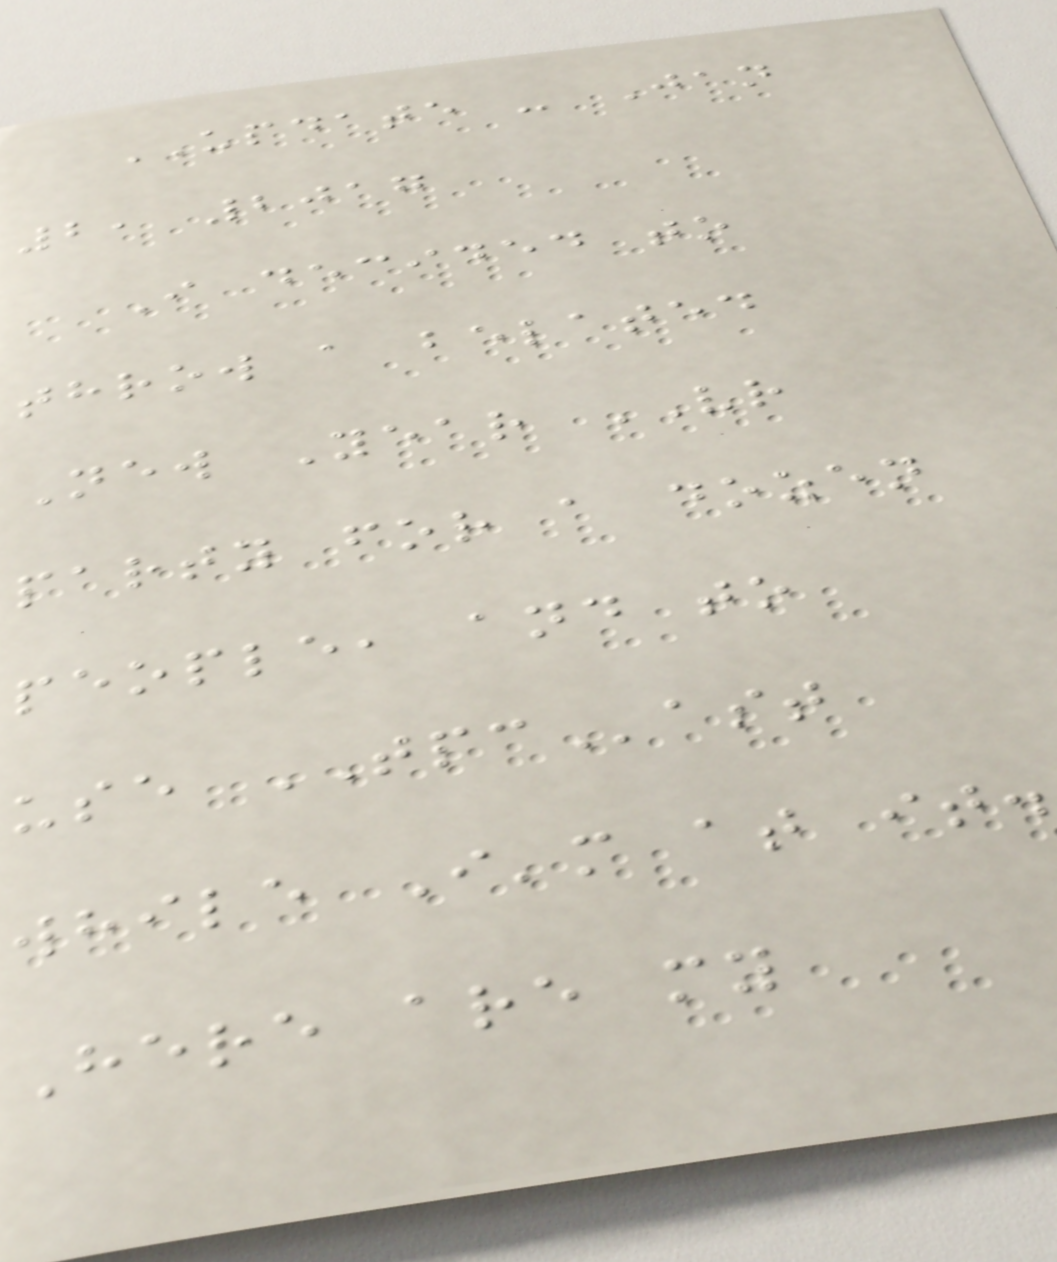UPDATE - Jan
2, 2017
I decided to
throw a belated
New Year VR
party for a dozen
people, and to
use TPCast
while I'm at it.
Here are my
